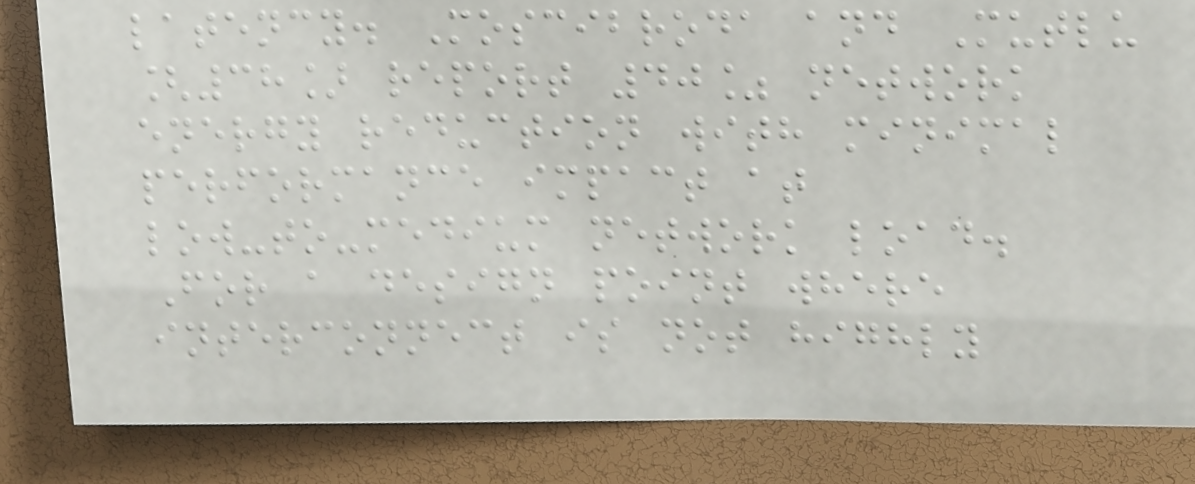latency. Moscibroda and Mutlu
[38] report 40% network
energy reduction with minimal
performance impact at
low-to-medium network load.
For a design point where
interconnect is not highly
